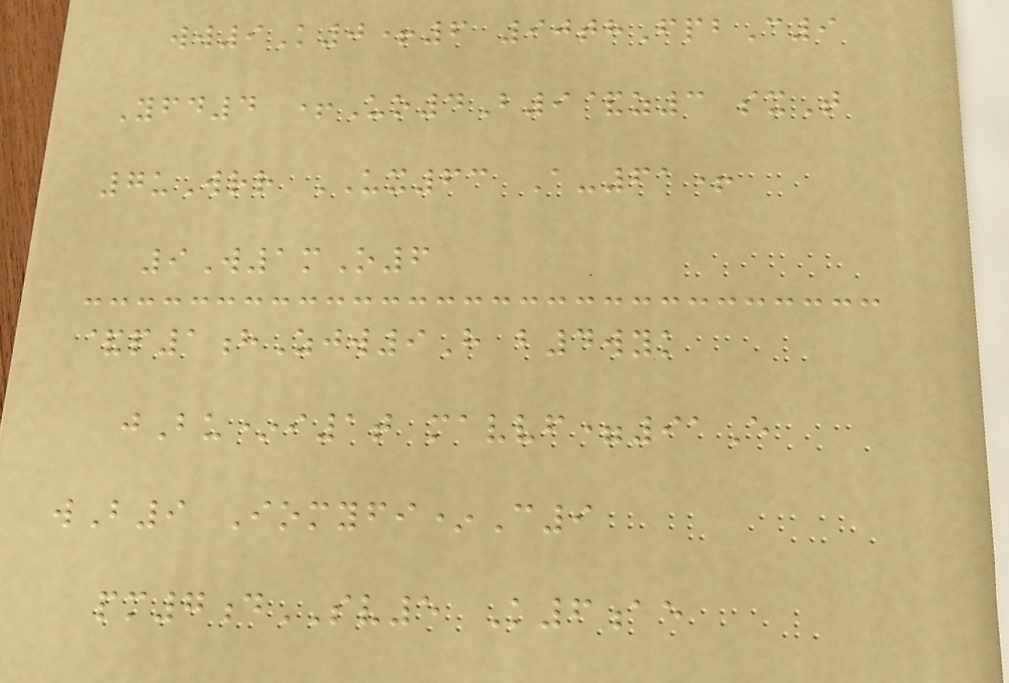ww9K0+6 90thFpbC9
Yfd4 +Uo4B9&z3 sxT
7uWrr UX63 A-61+
9W1mO6
&p1hZjw9H b4wyk
jBu*i1t mavvf=91E
wB9 Iomyfi*C9
pm7dSV5 K6ae
